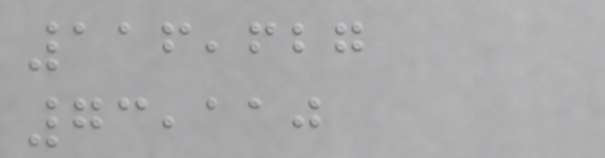116,627
73,110
